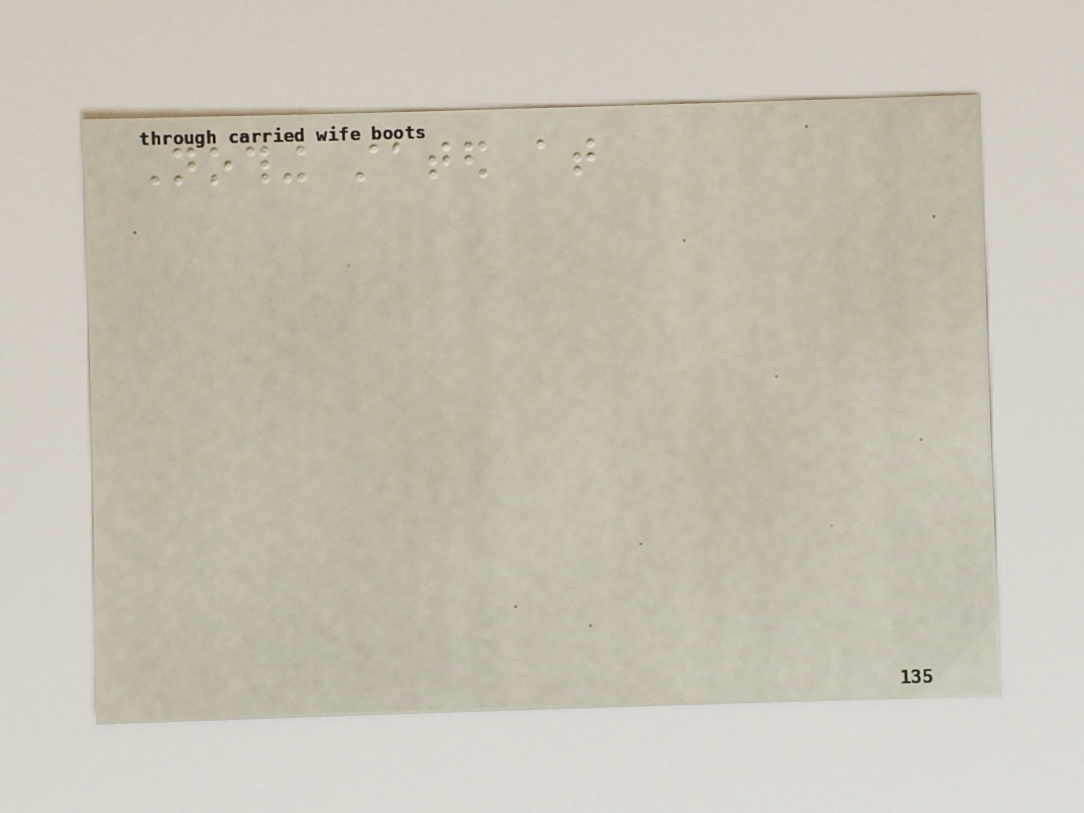Nothing stated at
